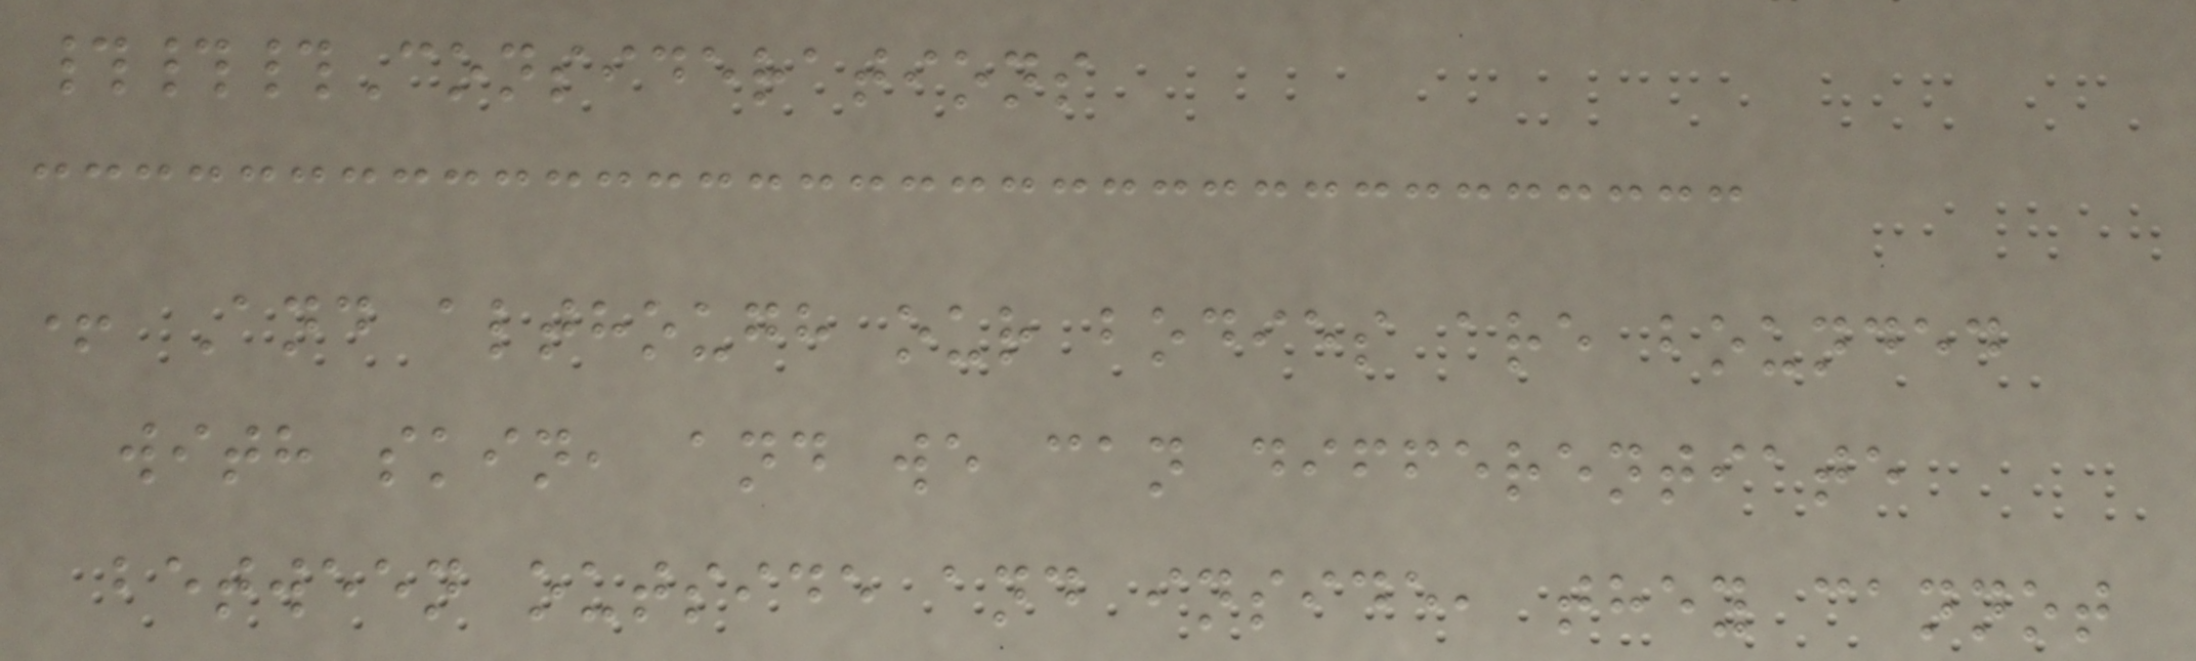###Considerations
+ And although our bodies are bounded
with skin, and we can differentiate
between outside and inside, they cannot
